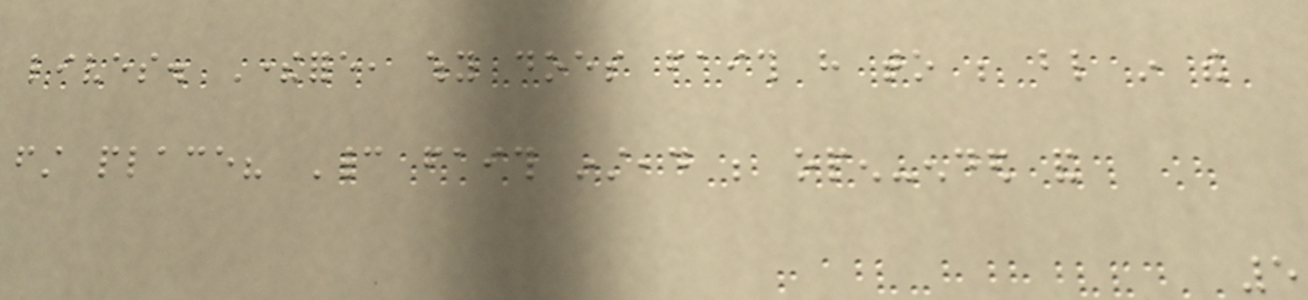lives. Therefore, why does faith have to be blind in the
first place? Cannot faith instead be open-ended and
5
